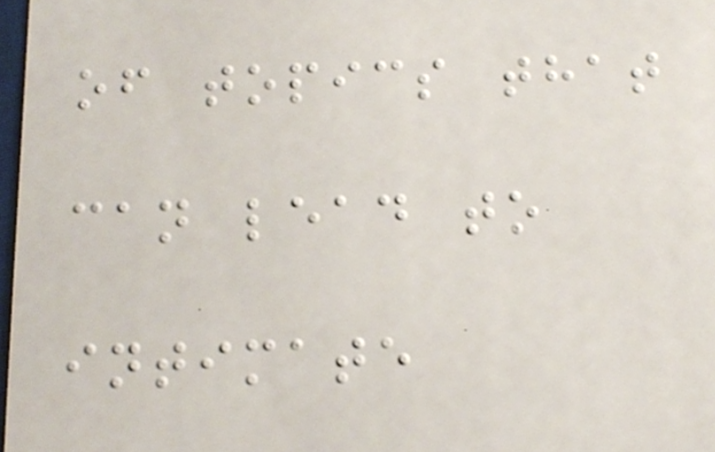of topics that
can lead to
intimate
